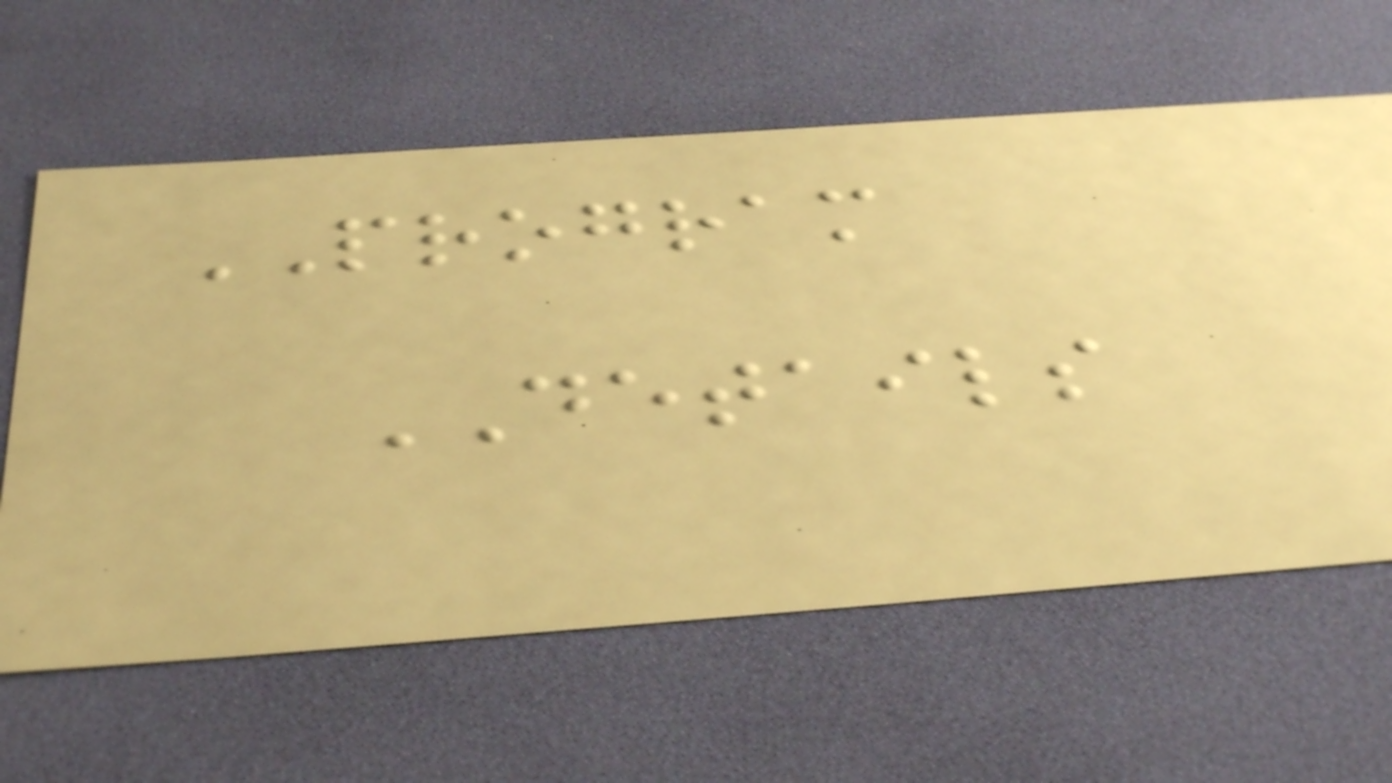PROGRAM
DETAILS
